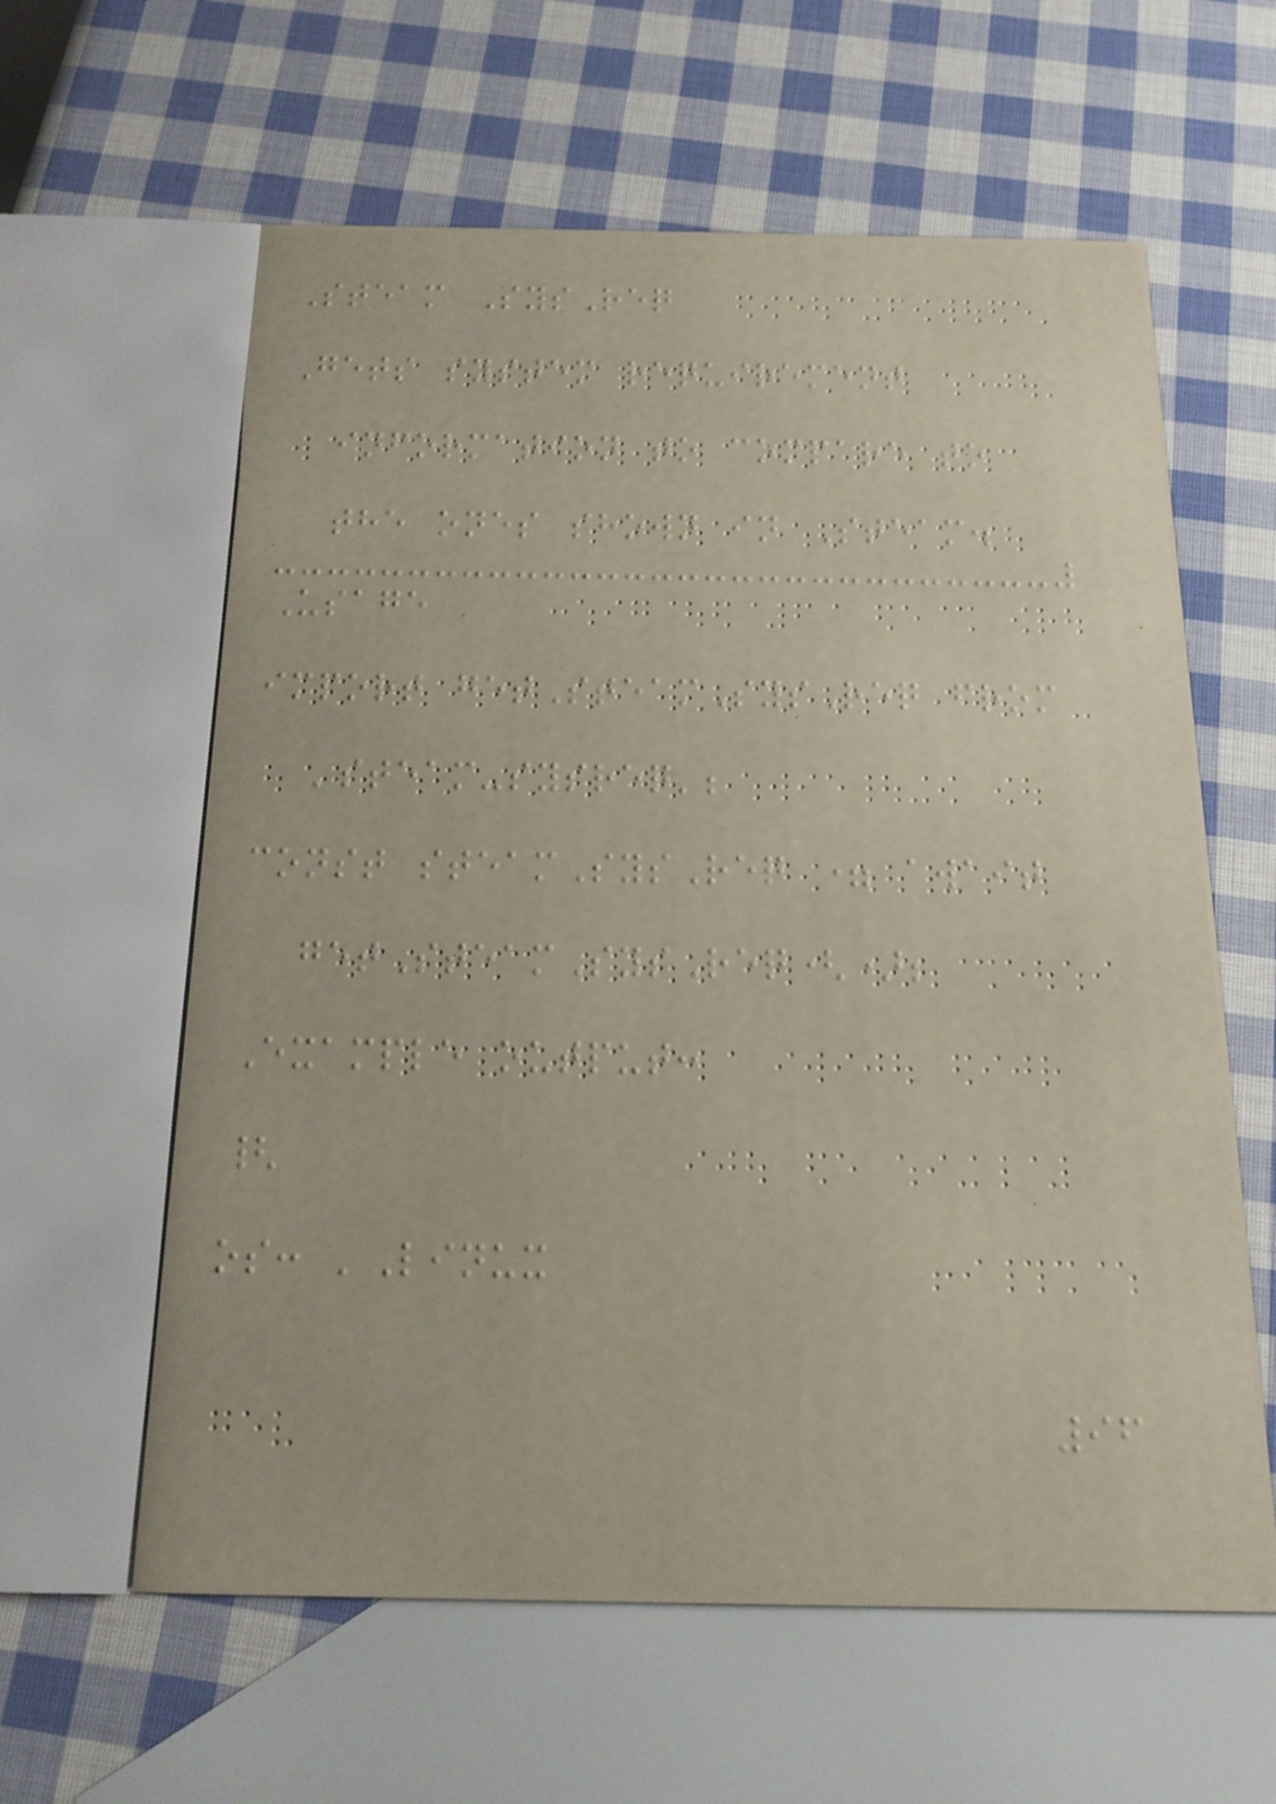Steam SysReq
Gets system requirement
information to compare to
the ones shown in Steam.
Usage
import getSteamSysReq from
'steam-sysreq';
const steamSysReq = await
getSteamSysReq();
Example output:
{
os: 'Linux
96
